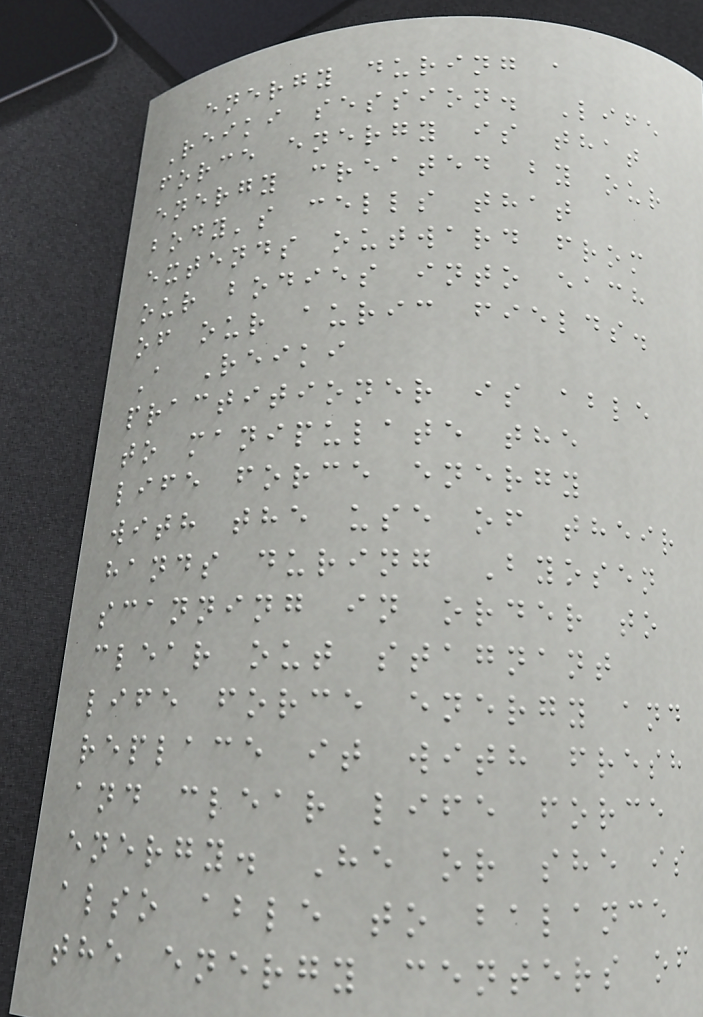energy during a
Reiki session. Life
force energy is that
energy created by our
body's cells that
extends outward from
our bodies into each
of our auric fields.
A Reiki
practitioner is able
to manipulate the
life force energy
with the use of their
hands during Byosen
scanning in order to
clear out stagnant
life force energy and
replace it with fresh
and clear life force
energy. He or she is
also able to balance
the energy centers of
